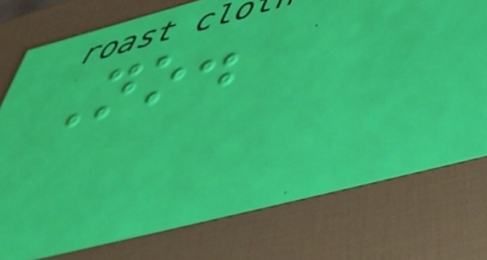No.
